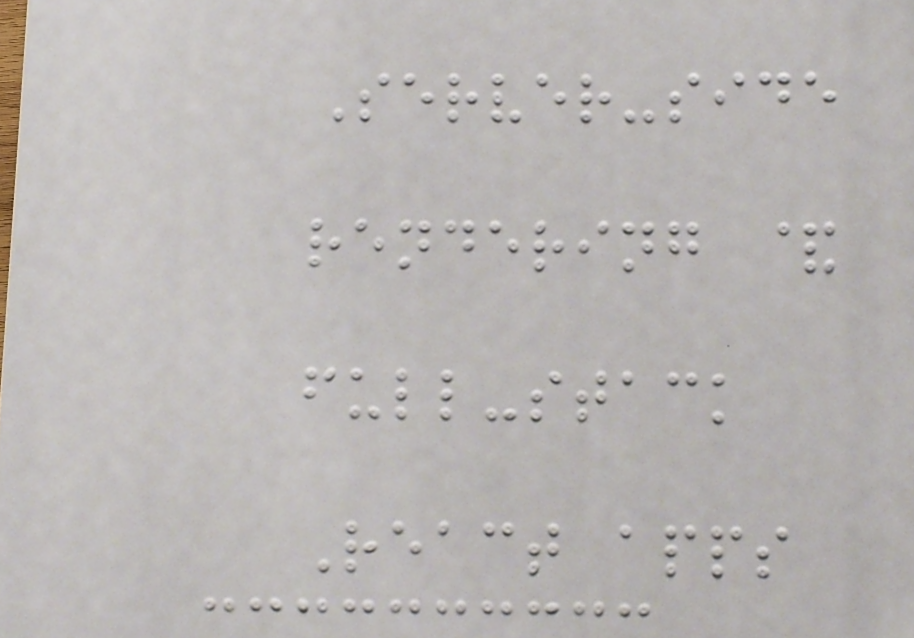Server-side
rendering &
full-stack
React apps
